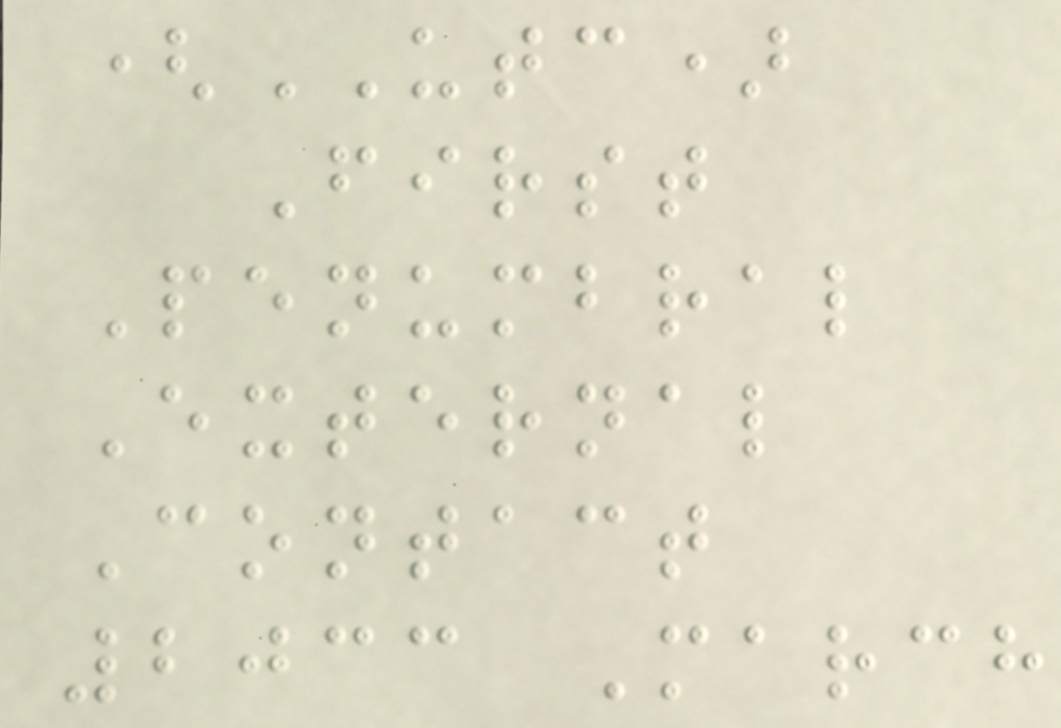(UTC)
First
Penumbral
External
Contact
2033 March
